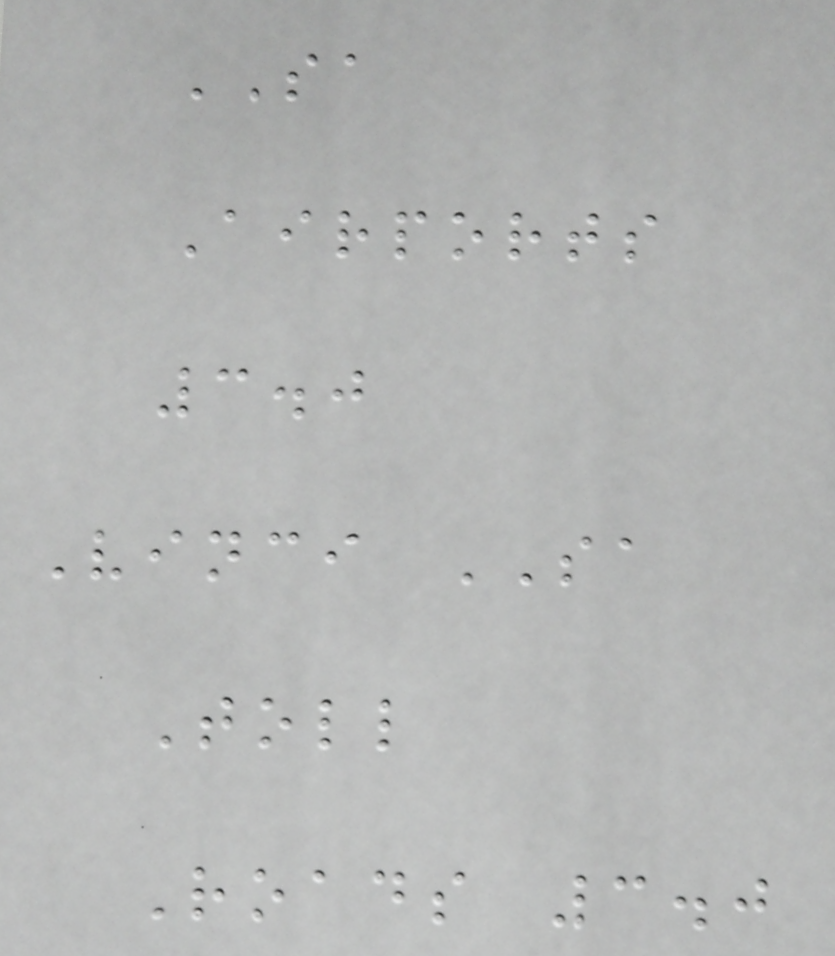SA
Airports
3.0
Vinci SA
Toll
Roads 3.0
